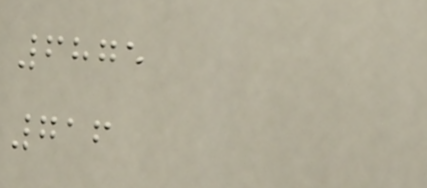6875
716
